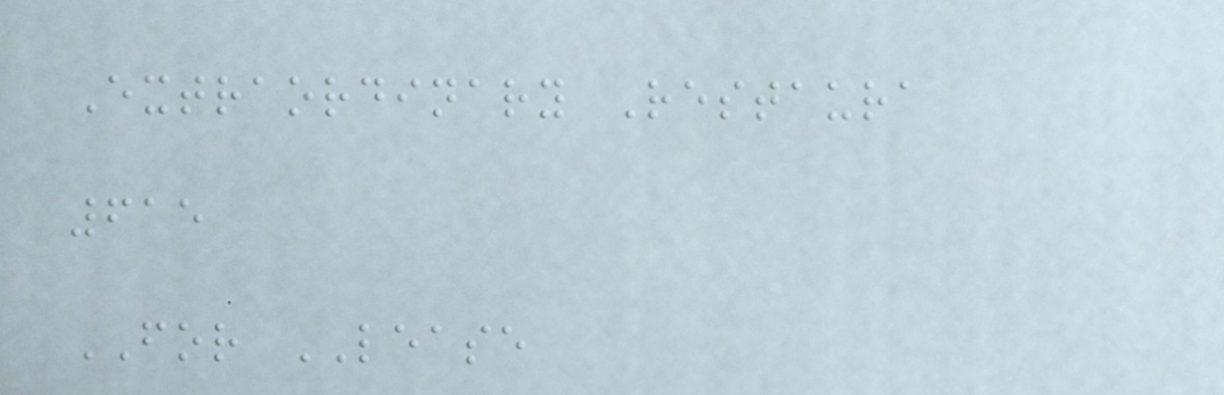Extraordinary Restaura
615
FOR LEASE
